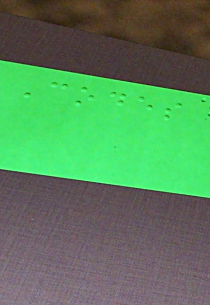Codes
